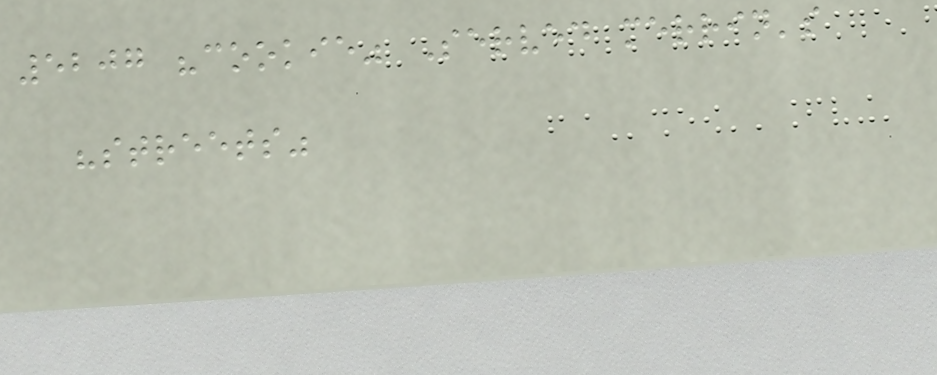5207 "cookie" Served merrin's
"streets"
